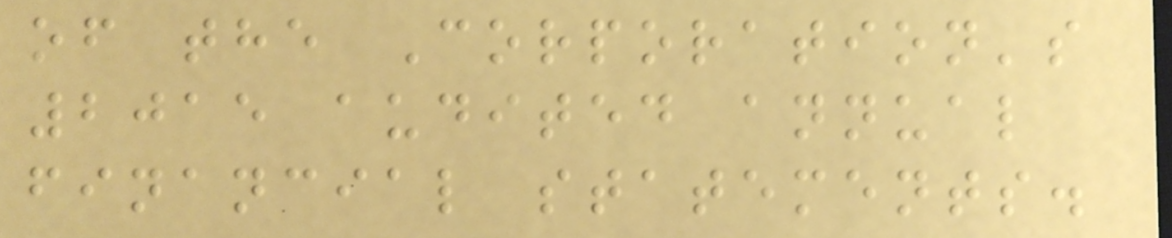of the Corporation's
2015 audited annual
financial statements.
